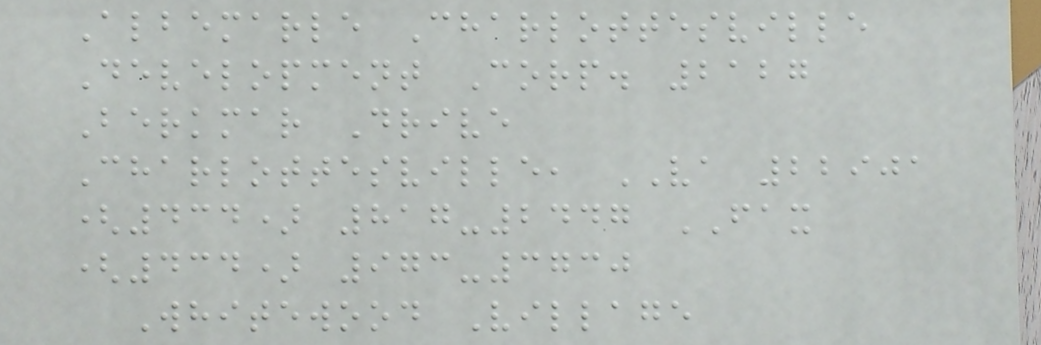Albemarle Charlottesville
Development Corp. 2127
Berkmar Drive
Charlottesville, VA 22901
(434) 817-2447 FAX
(434) 973-3730
Whitewood Village
